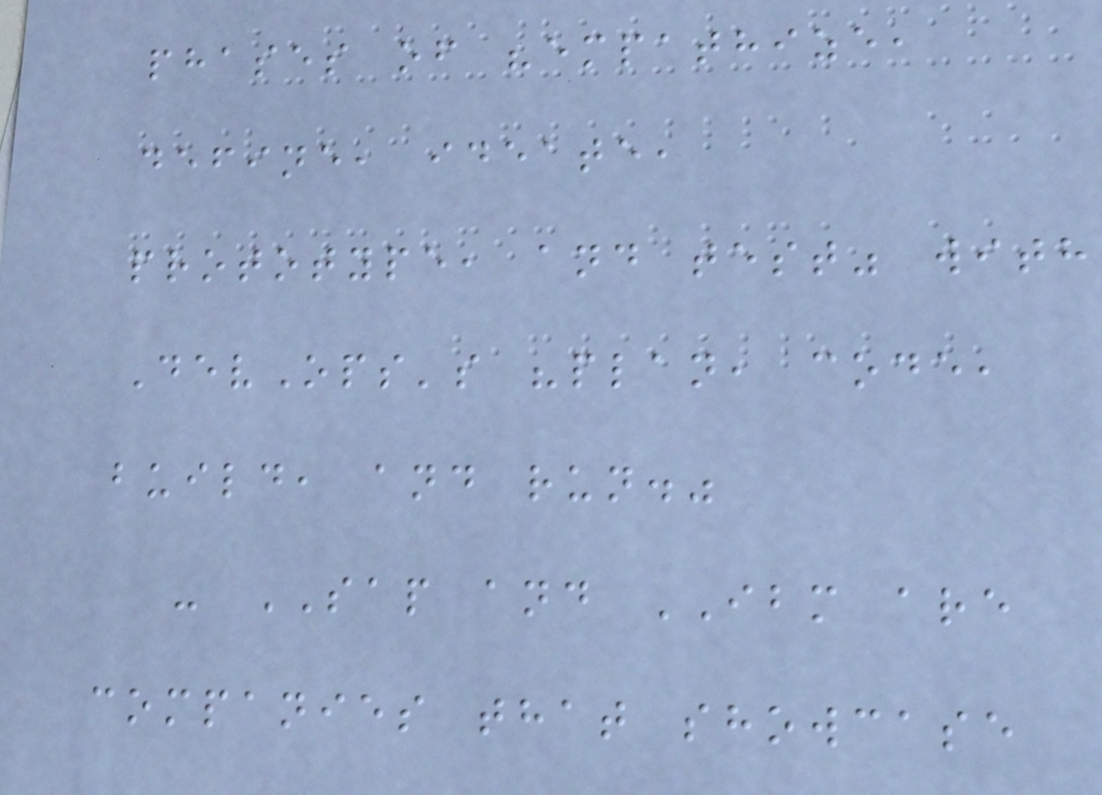phases of "empathize,
define, ideate,
prototype, and test" with
DevOps's "plan, code,
build, and run."
- SAP and IBM are
companies that showcase
